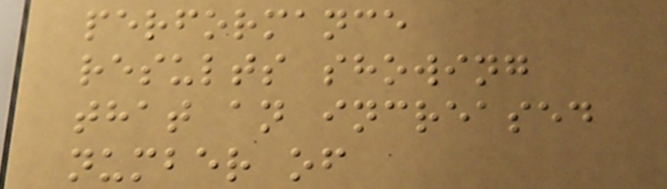performance
results showing
that an increased
number of
